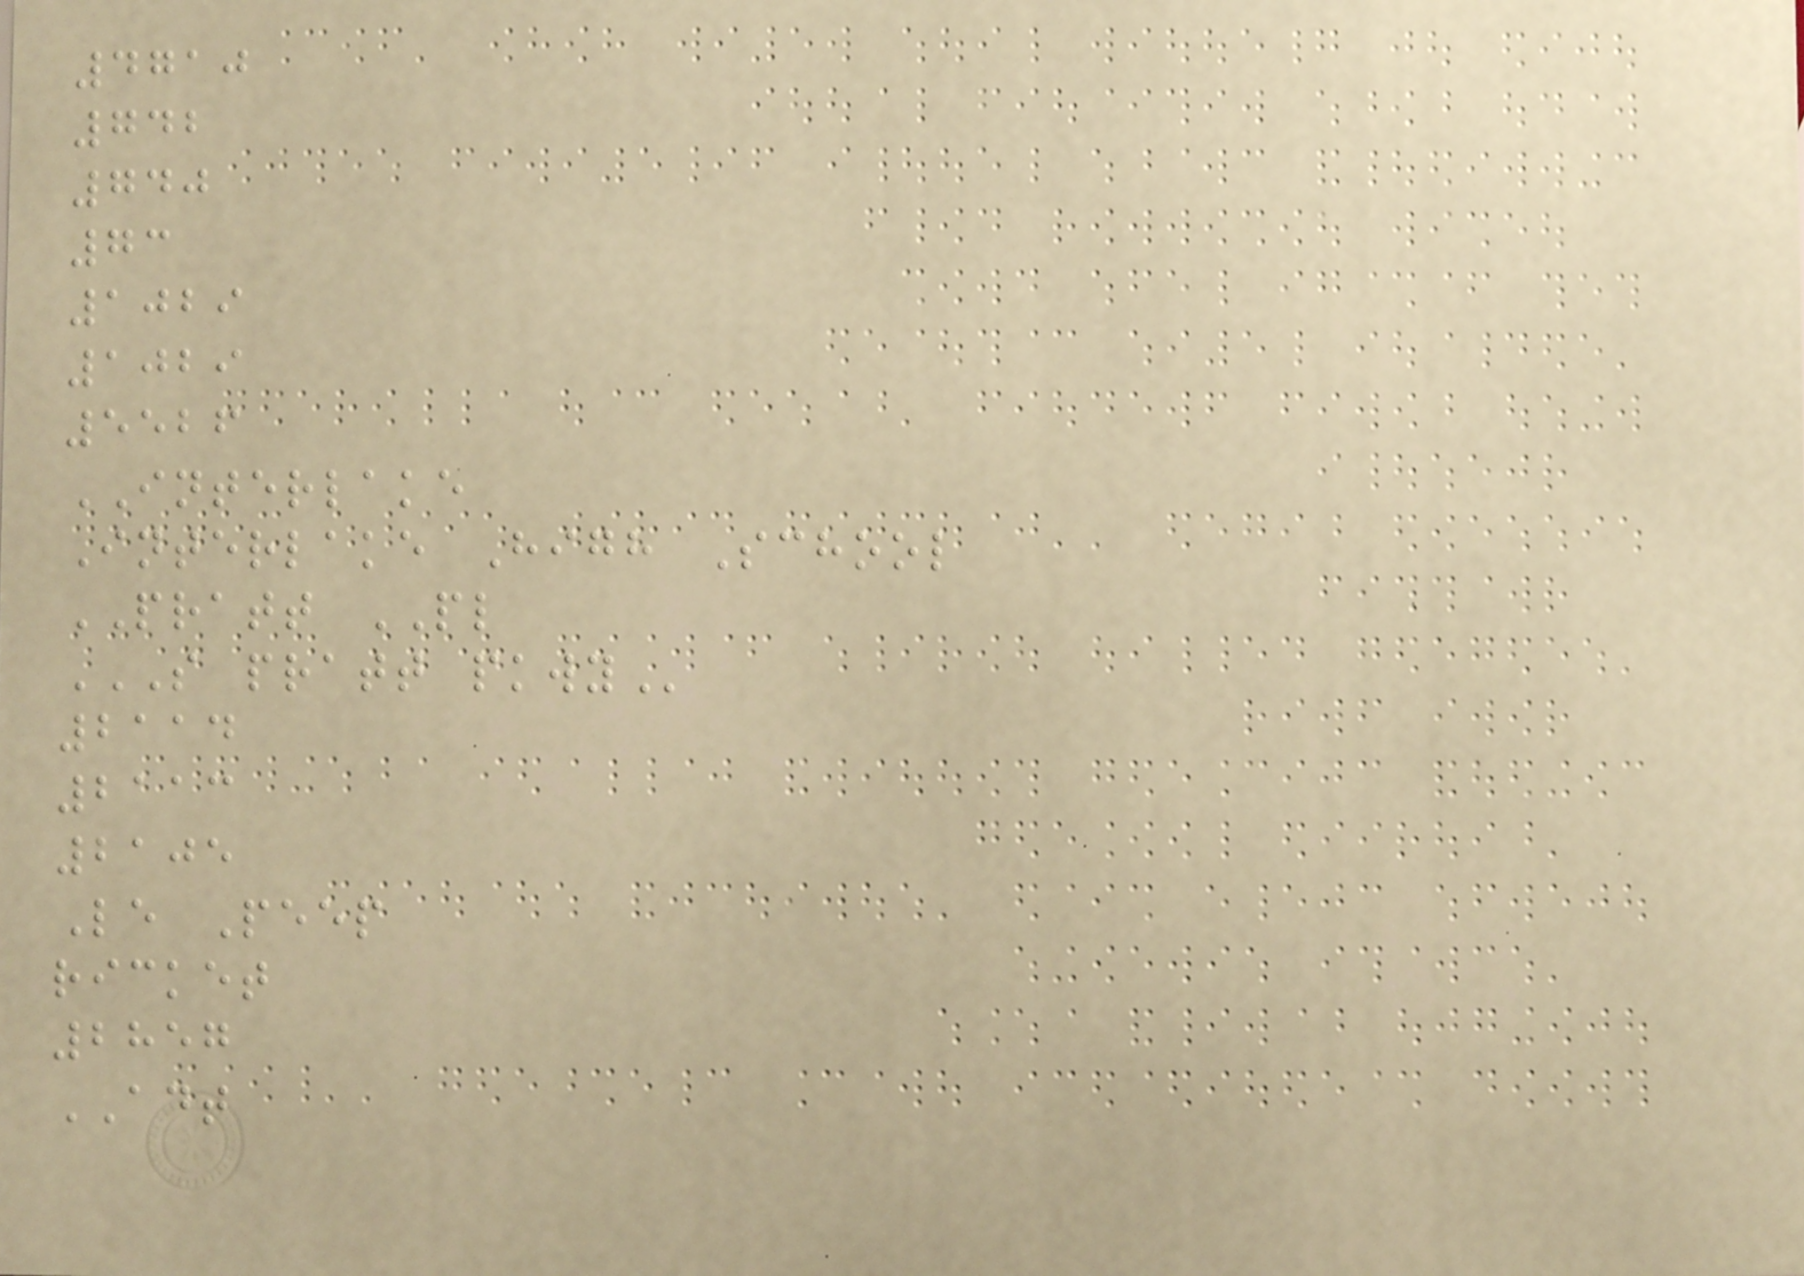4710
742
740
73
1029
1029
5526
INTERLAKE
Interlake High School
PRATT PL
S PRATT PKWY
2114
2113
2105
Le Peep
ricket
2857
ADT
